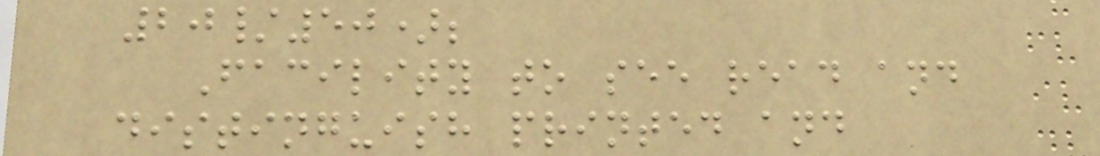20/50);
Facility to see read and
distinguish printed and
